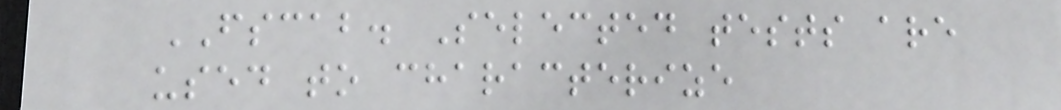FSCAB. Selected tests are
used to characterize
